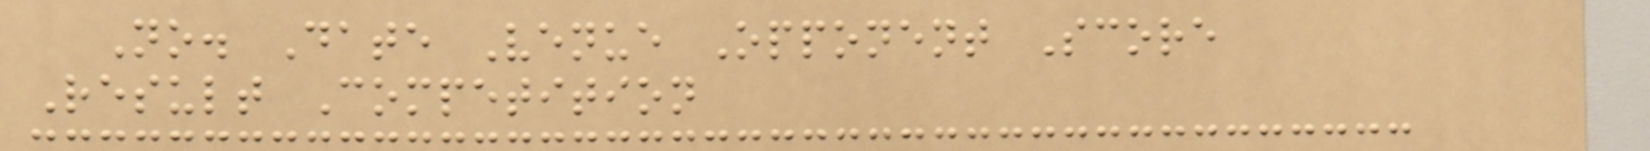No. Date Venue Opponent Score
Result Competition
